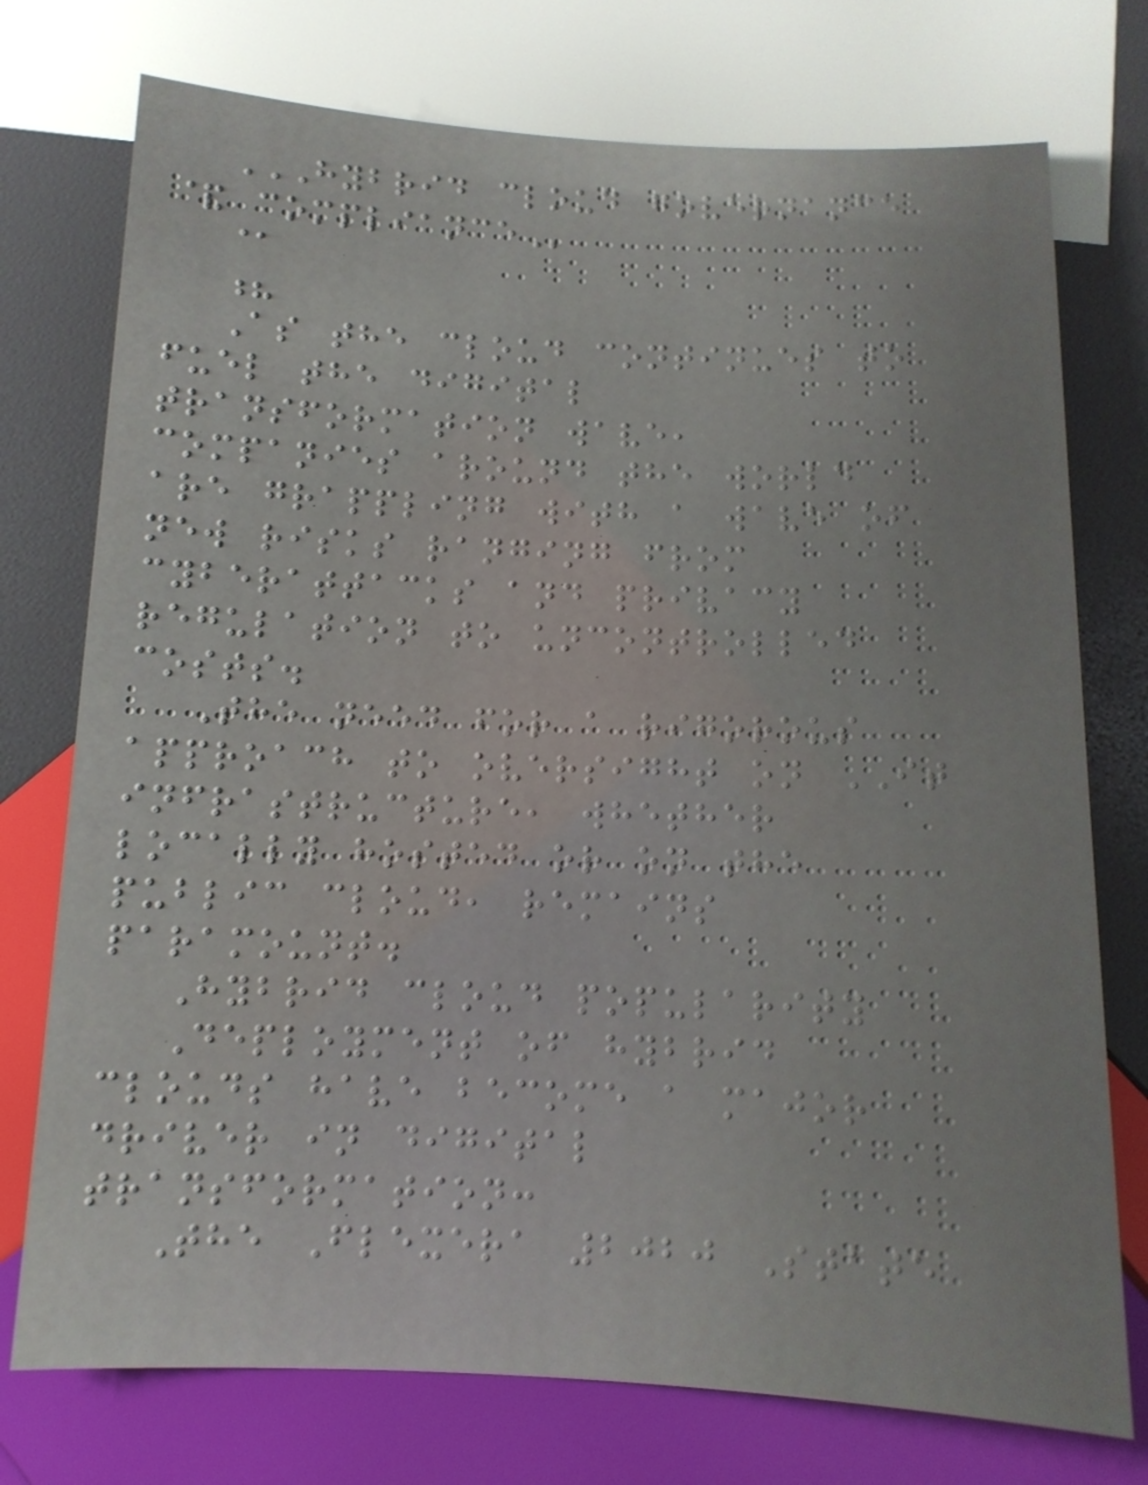HYBRID CLOUD GOVERNANCE
& COMPLIANCE
@
?
As the cloud continues to
fuel the digital
transformation wave,
companies around the world
are grappling with a wave of
new risks ranging from
cyberattacks and privacy
regulation to uncontrolled
costs.
The need for a rigorous
approach to oversight on IT
infrastructure, whether
locally hosted or on the
public cloud, remains
paramount.
Hybrid cloud popularity
Deployment of hybrid
clouds have become a major
driver in digital
transformation:
The Flexera 2020 State
